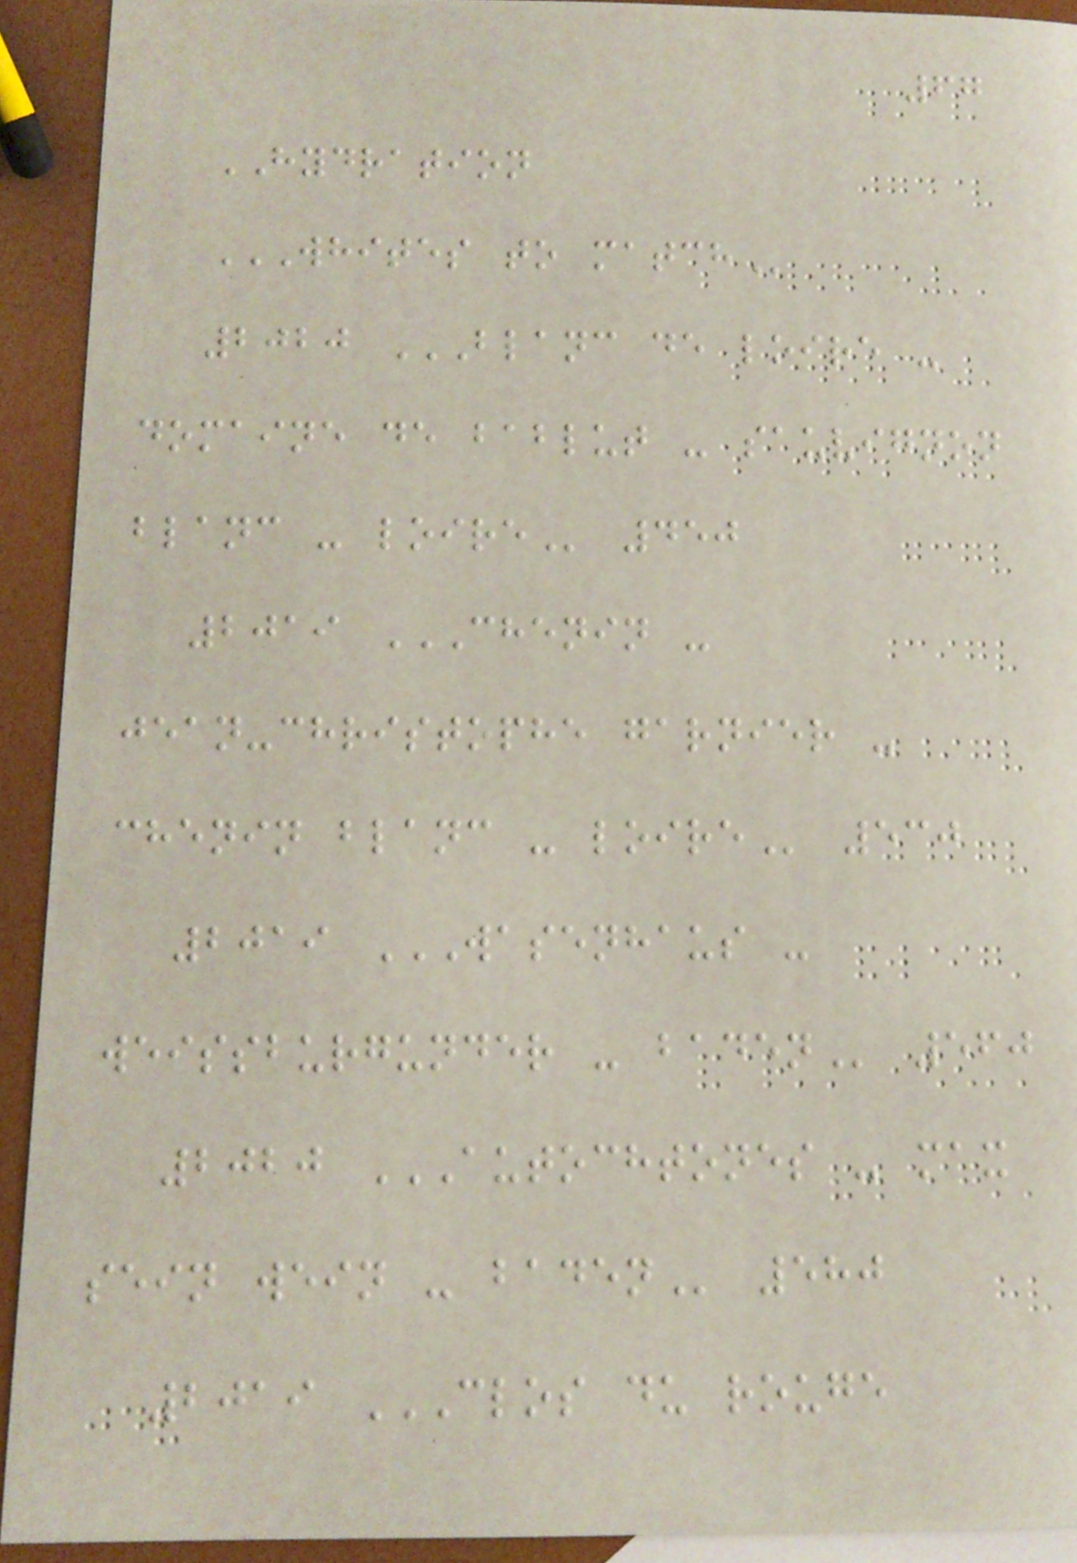67
HYDRATION
WHITES TO MATCH
2020 BLANC DE LOIRE -
DOMAINE DE BABLUT - SAUVIGNON
BLANC - LOIRE 450
2019 CHENIN -
JEAN-CHRISTOPHE GARNIER -
CHENIN BLANC - LOIRE 530
2019 WASENHAUS -
WEISSBURGUNDER - BADEN 560
2020 AUTOCHTONES - MAX
SEIN WEIN - BADEN 580
2019 CLOS DU ROUGE
